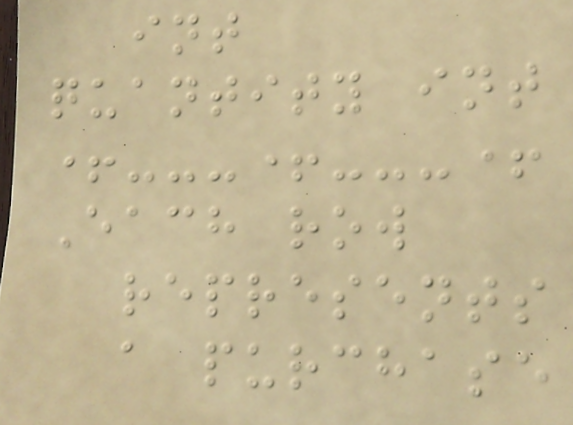int
quantity int
+---+---+
Each row
represents
a purchase
